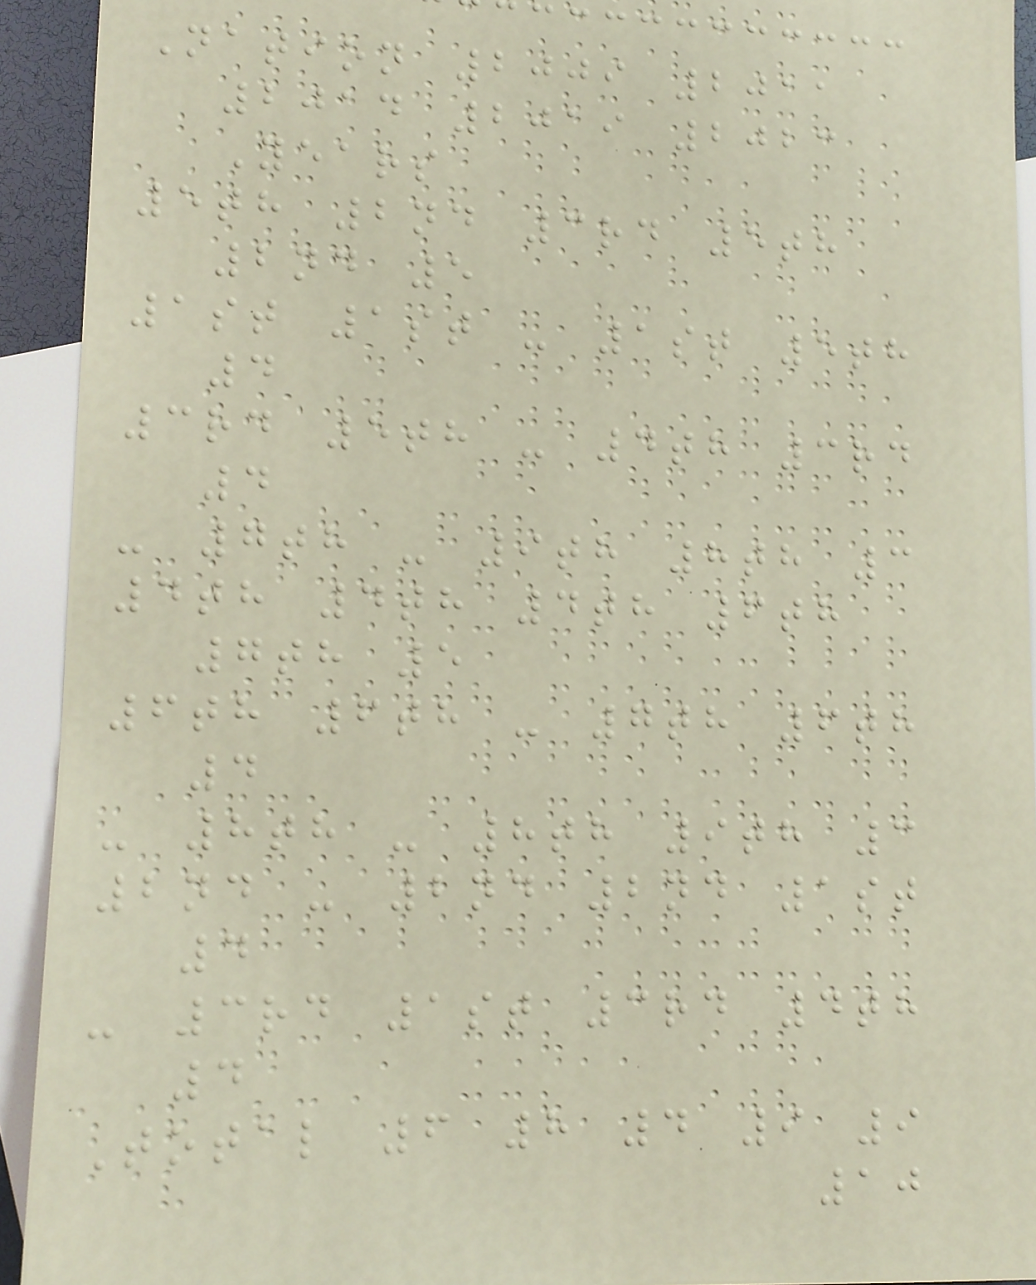Nation 2009 2011
2014 2019 2023
Years
5th 2nd 3rd 5th
2nd 5
1st 1st - 1st 5th
4
3rd 5th - 4th 3rd
4
- 7th - 9th 8th 3
4th 4th 4th 6th
7th 5
6th 6th - 7th 6th
4
- 8th - 8th 9th 3
2nd - 2nd 2nd 1st
4
- 3rd 1st 3rd 4th
4
Total 6 8 4 9 9
10
